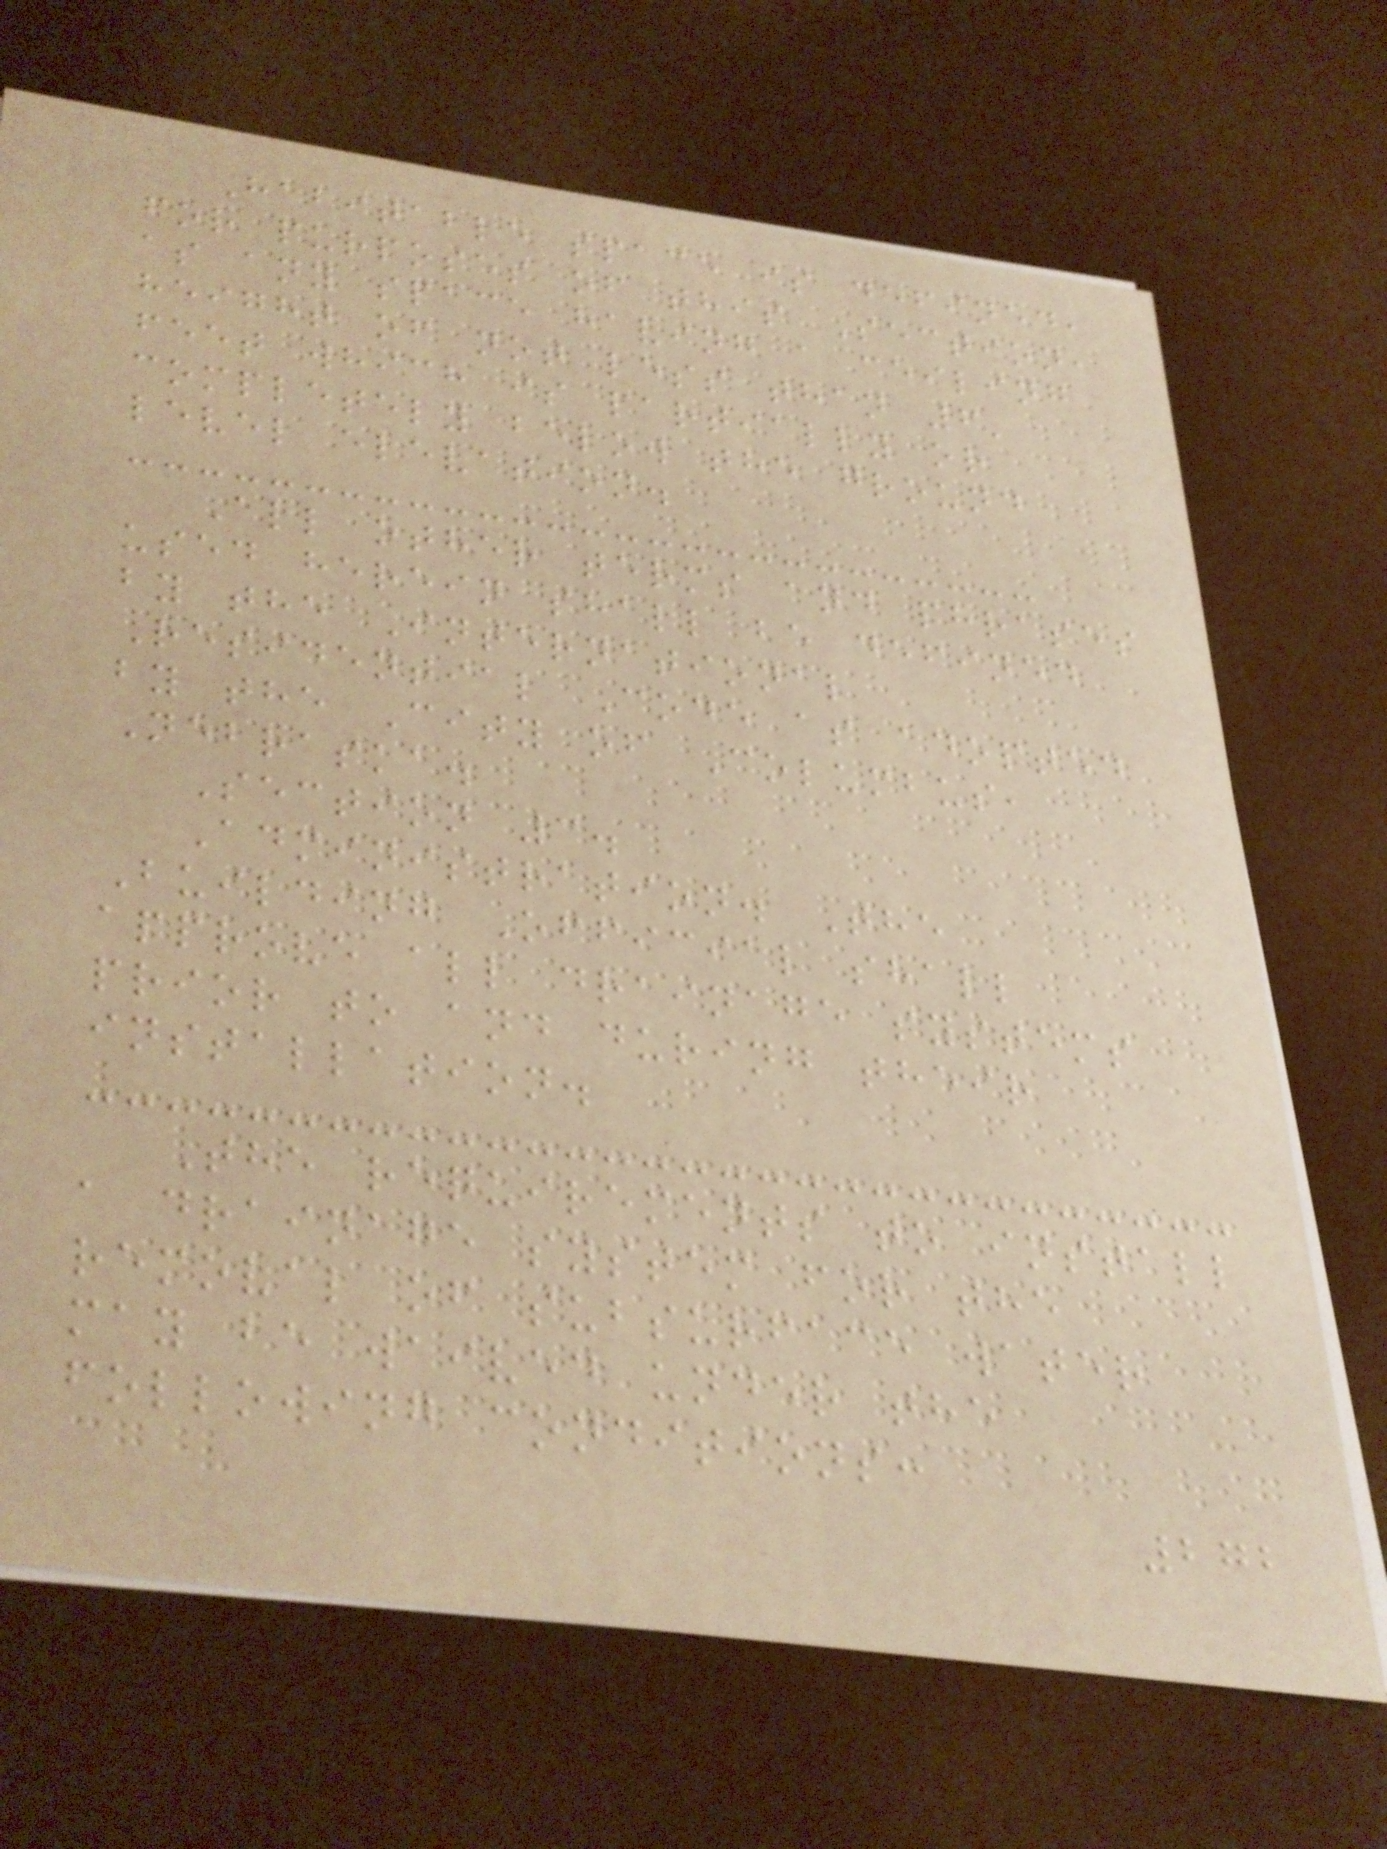Habitable space is defined,
for purposes of this Section,
as any space having a ceiling
height of not less than 6'
feet which is partially or
completely below the ground
level elevation.
All other terms and phrases
used herein shall be defined
by the International
Residential Code as adopted
by the City of Columbus,
Nebraska.
Section 3.
Administration. The
Building Official shall
approve all drainage systems
prior to and during their
installation.
The requirements to install
a drainage system for the
removal of subsurface water
may be waived under the
following conditions:
272
